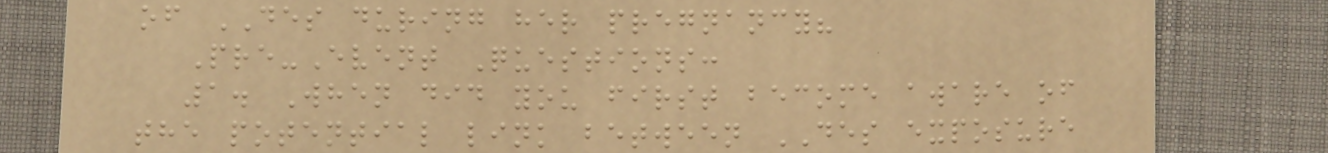of DES during her pregnancy?
Pre-Event Questions:
1. When did you first become aware of
the potential link between DES exposure
